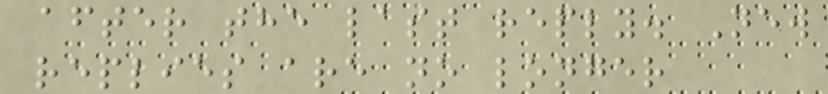after the last reply. New
replies are no longer
